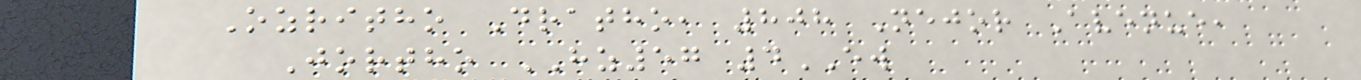Ozritho Dratho, 808 Nejor Avenue,
Jortho HZ57 4EW
